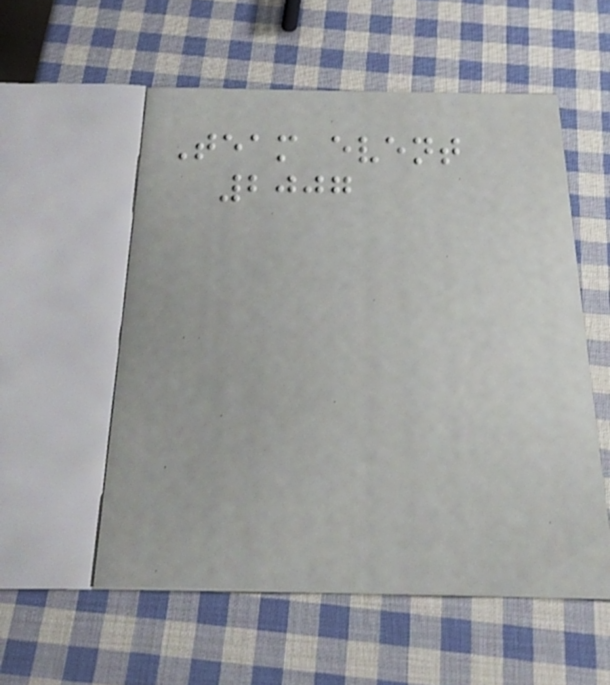Team event
2007
